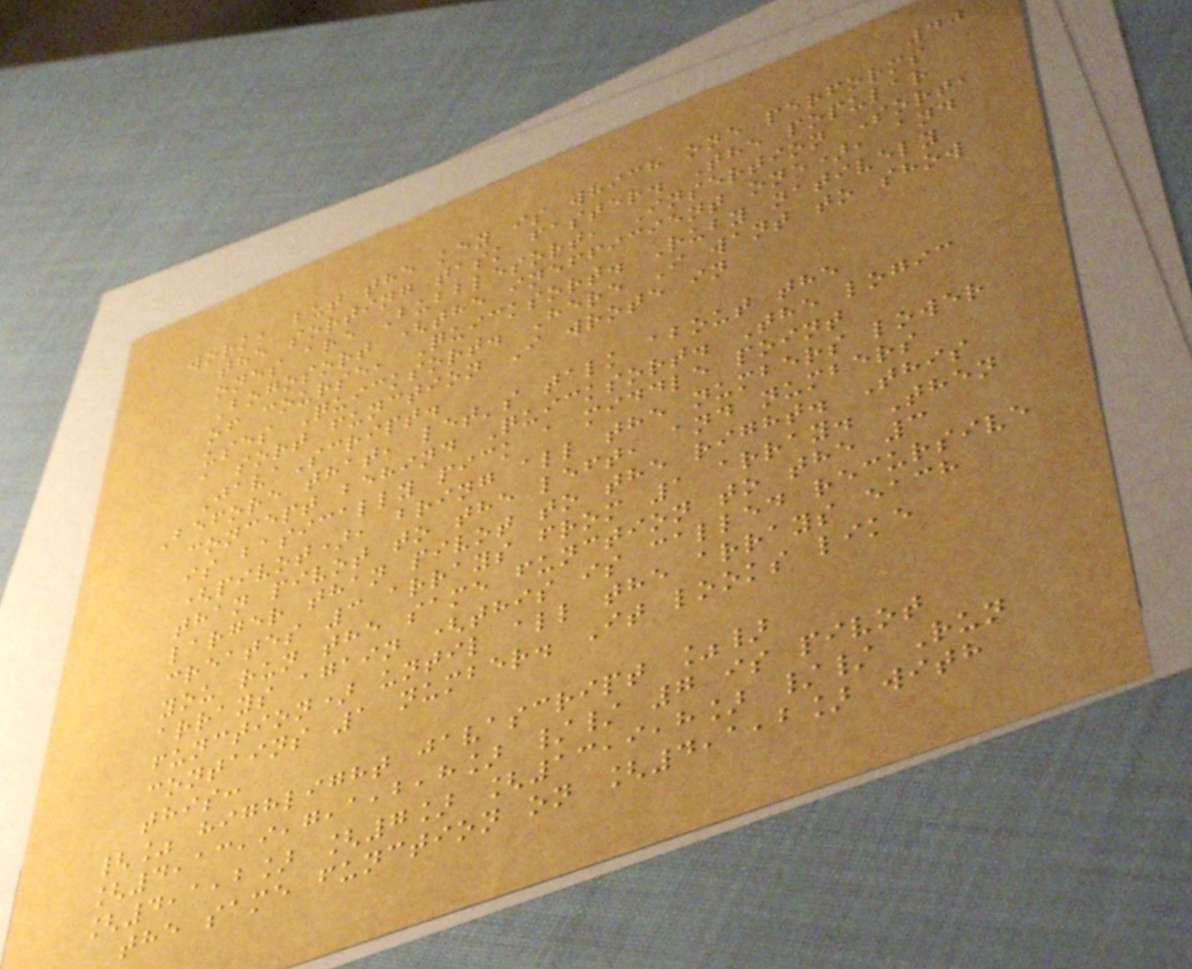40
work, but the key is which one performs
the sorting task faster. The popular
ones are Bubblesort, Insertion Sort,
Bogosort (the inefficient one), and
of course, Quicksort. Ruby natively
uses Quicksort. Here I want to show
a sort function I wrote in
JavaScript.
Before that, let's talk about the
concept behind Quicksort. The logic
is basically pick a middle point
(pivot), bring all the numbers lower
than pivot to the left, and numbers
larger than pivot to the right. This
creates 3 arrays from 1 array. Then
you run the same function to the 3
arrays again (this is called recursive
function) until all the arrays each
contains 1 number. It looks like
this:
{% highlight javascript %}
[4,13,9,7,1,2,8] // 7 is pivot
[4,1,2] [7] [13,9,8] // Run
the same function on [4,1,2] with
